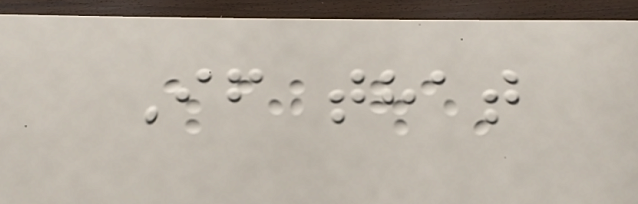If that
